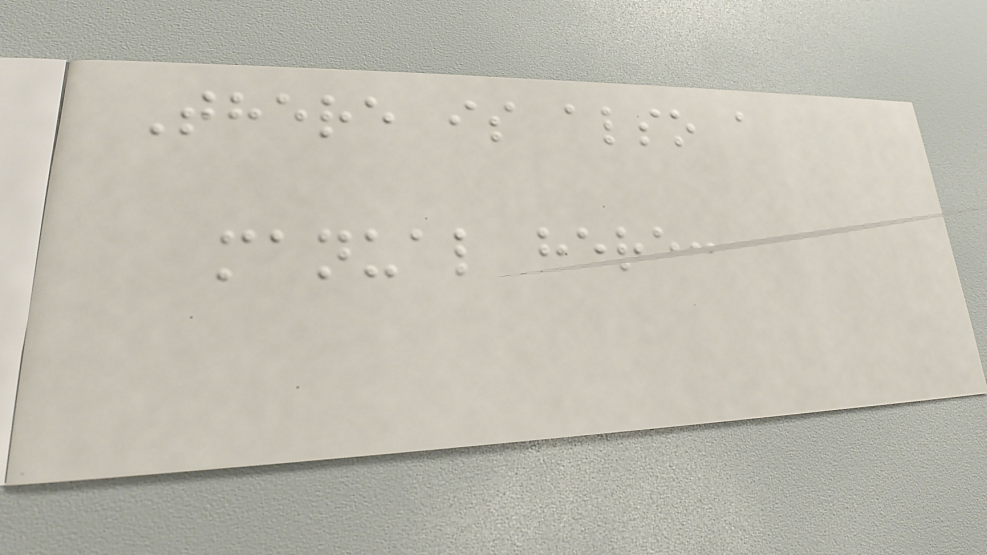There is also a
manual here:
